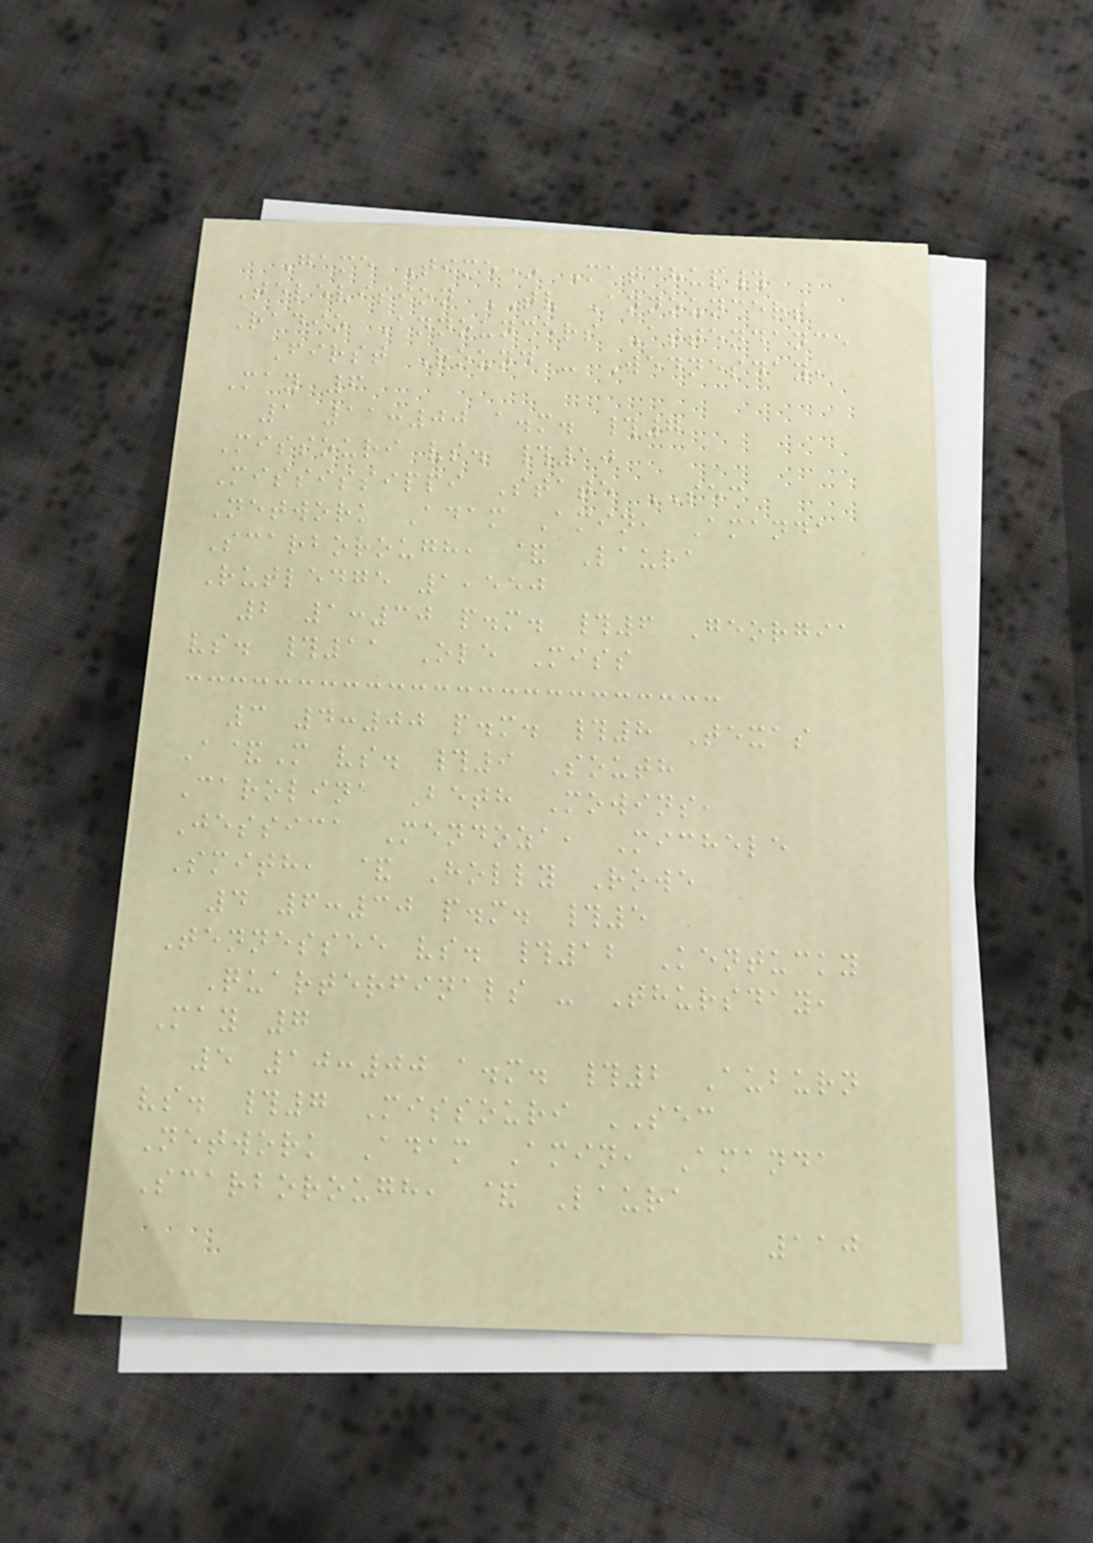Game Time* Matchup#
Television TV Announcers
Radio Announcers Attendance
First Round - Wednesday,
May 6
1 11:00 a.m. #7
Missouri vs. #10
Mississippi State SEC
Network Adam Amin, Amanda
Scarborough, & Laura
Rutledge 1,550
2 1:30 p.m. #6 Georgia
vs. #11 Ole Miss
3 4:00 p.m. #8 Texas
A&M vs. #9 South
Carolina Beth Mowins,
Jessica Mendoza, Michele
Smith, & Holly Rowe
4 6:30 p.m. #5
Tennessee vs. #12 Kentucky
Quarterfinals - Thursday,
May 7
5 10:00 a.m. #2 Auburn
vs. #7 Missouri SEC
Network Adam Amin, Amanda
Scarborough, & Laura
110
